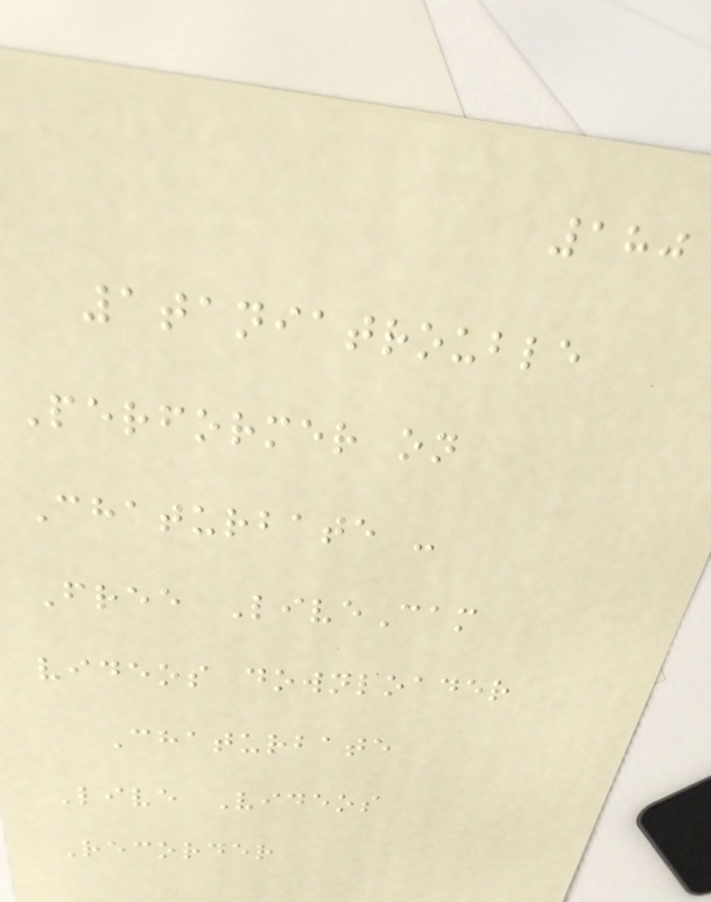180
1taniatrouble
Performer on
Chaturbate -
Free LiveCam
videos downloader
Chaturbate
Live Videos
Recorder
